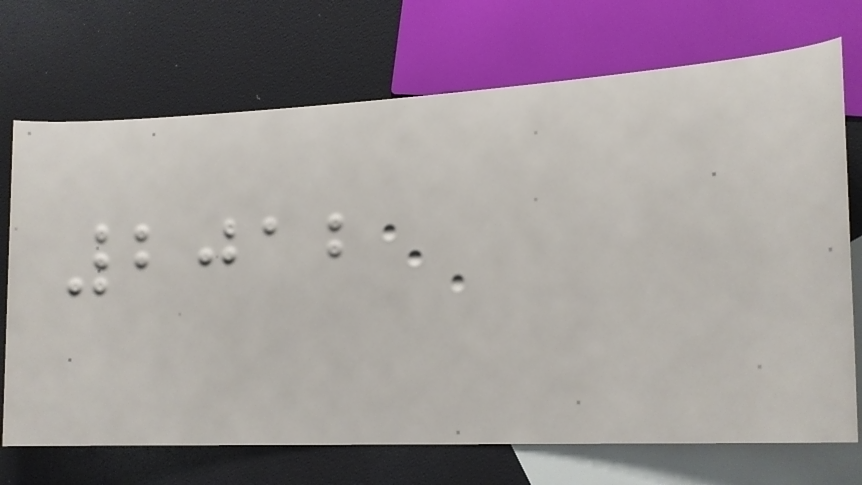2012
